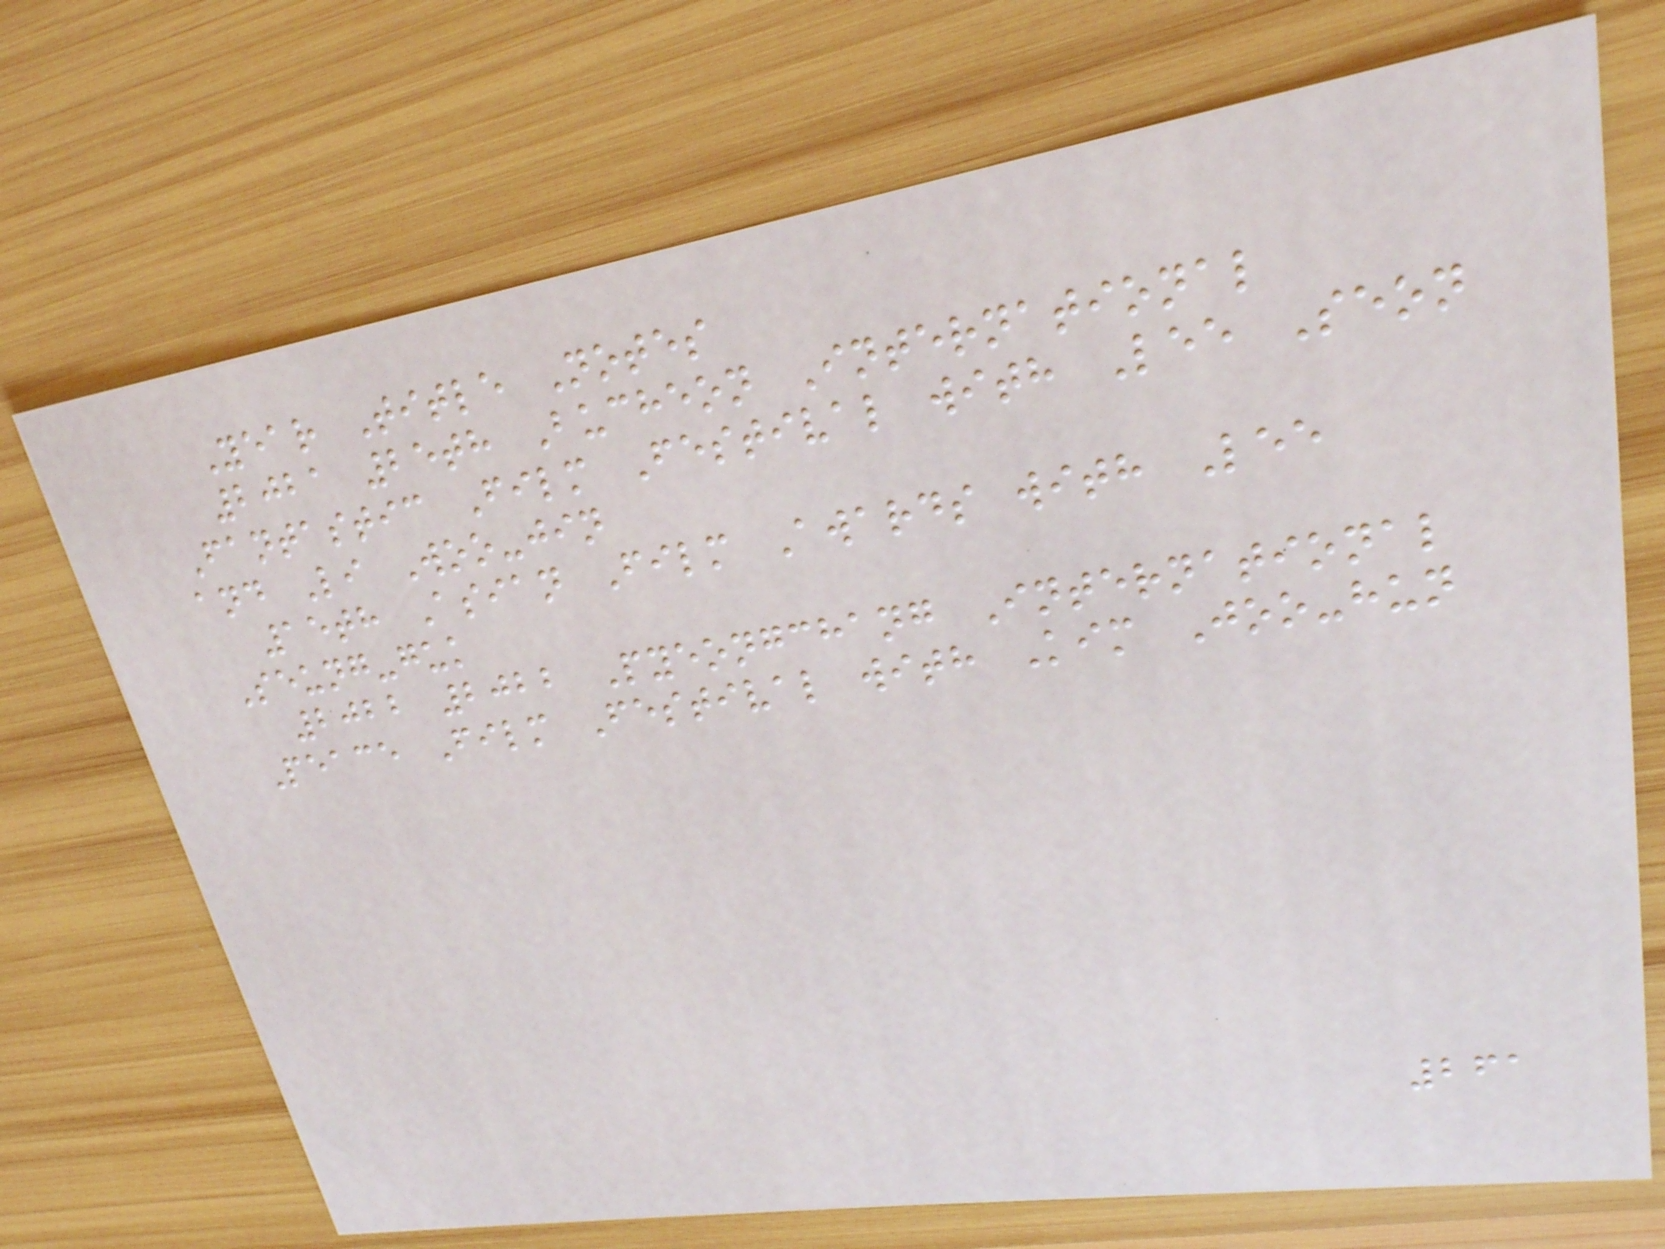Year Title Notes
2021 25th Bucheon International
Fantastic Film Festival with Lee Seon
and Li Woo-jin
15th Asian Film Awards with Lee
Seung-guk
2022 2022 Pyeongchang International
Peace Film Festival with Kim Joo-hun
261
